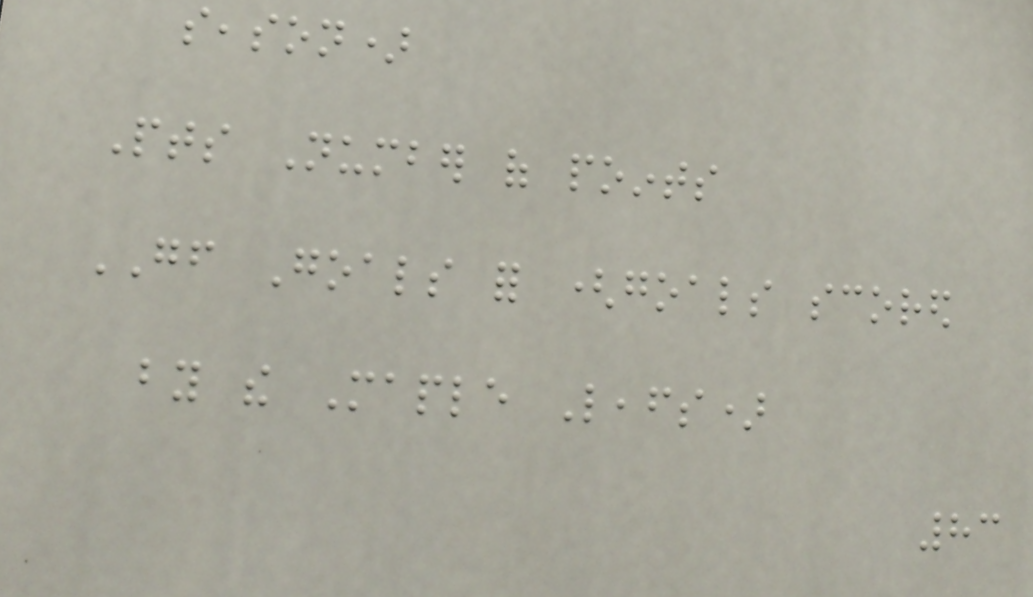season)
Pts Number of points
GF Goals for (goals scored
by the Maple Leafs)
83
